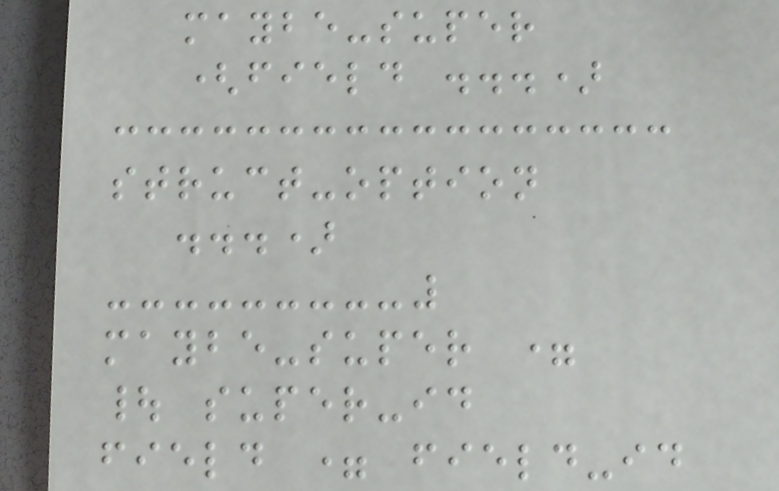maybe-super
(field ...)
struct-option
...)
maybe-super =
| super-id
field = field-id
